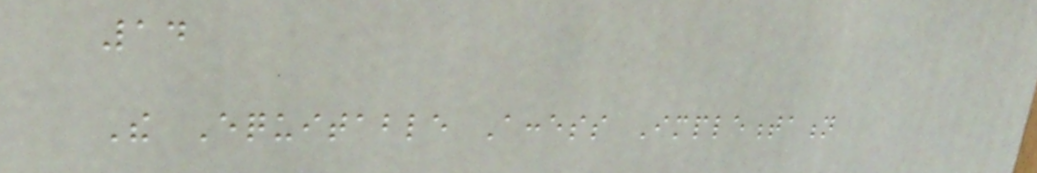14
The Equitable Access Implementation
